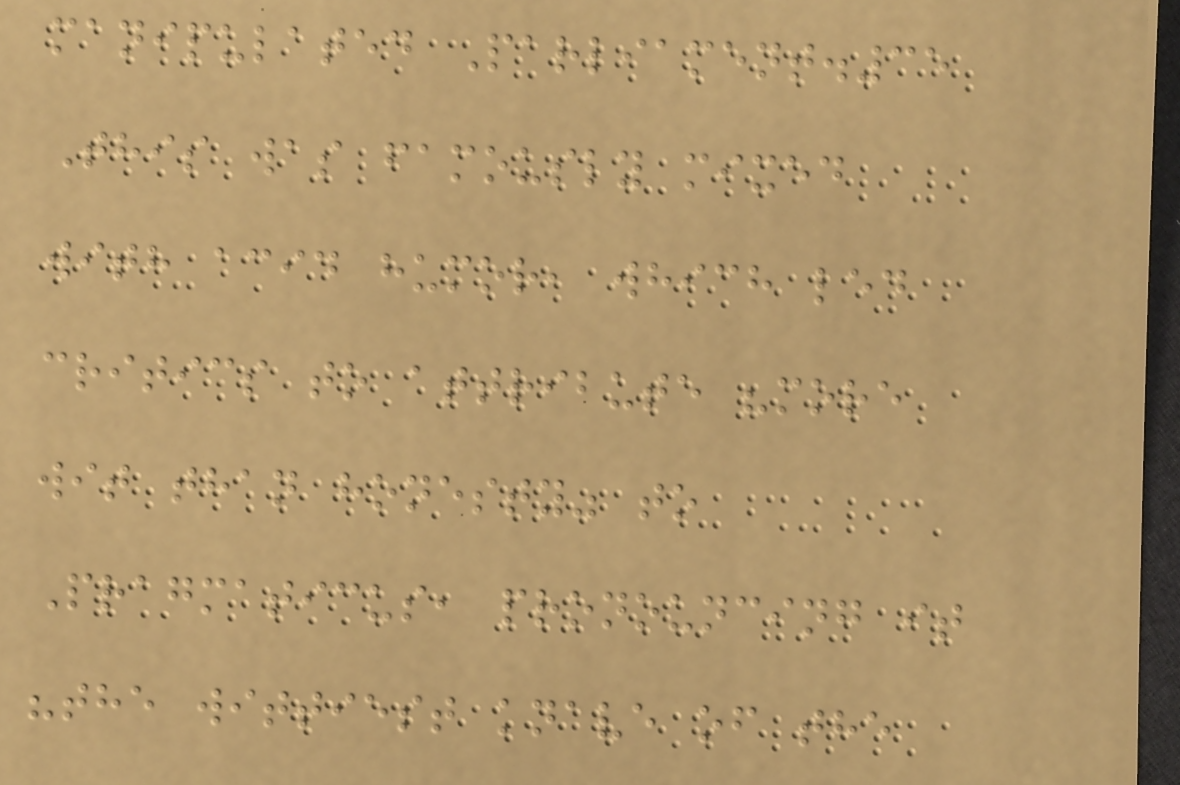manipulated Parliament.35
This was famously mixed
with acid humor, which led
critics to attribute "more
wit than honesty" to
Pragmaticus, pronouncing it
"the wittiest knave of the
